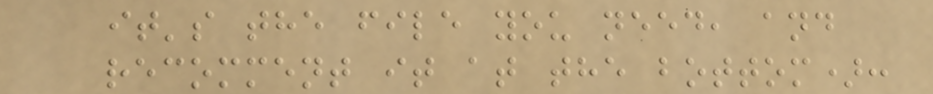it's the file you need, and
recomment it at the bottom):
